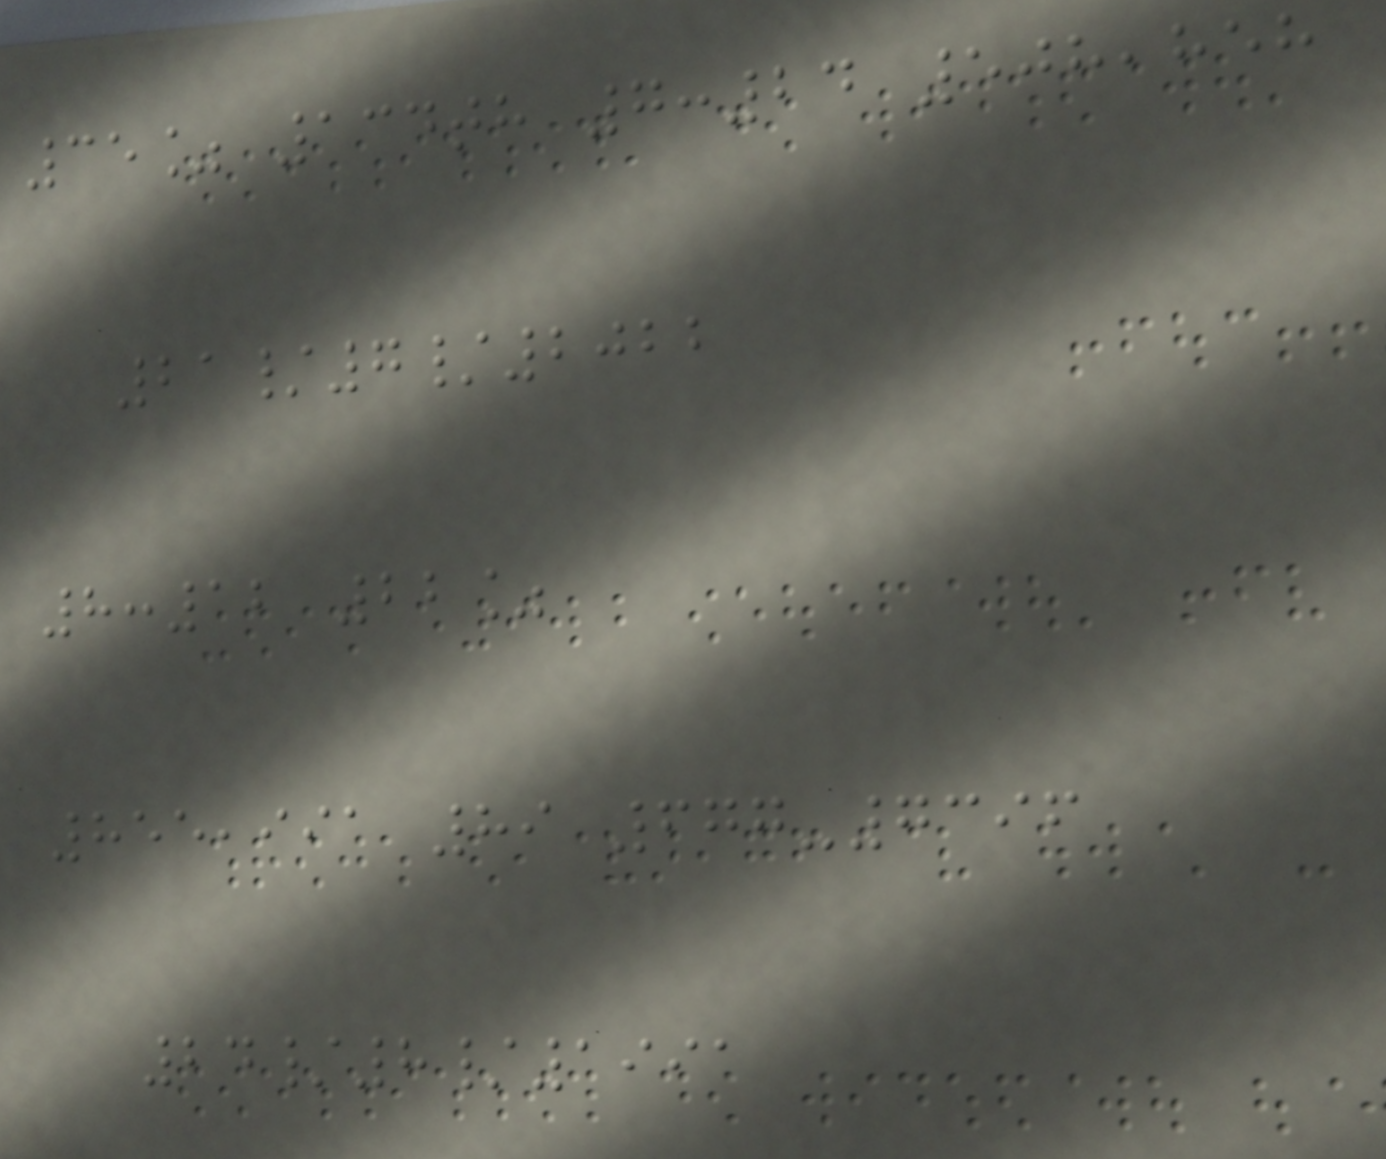35% 134th 7:24 508,858
21/7/2022
8:12 22%
855,991 89 677-7396
24/8/1991
